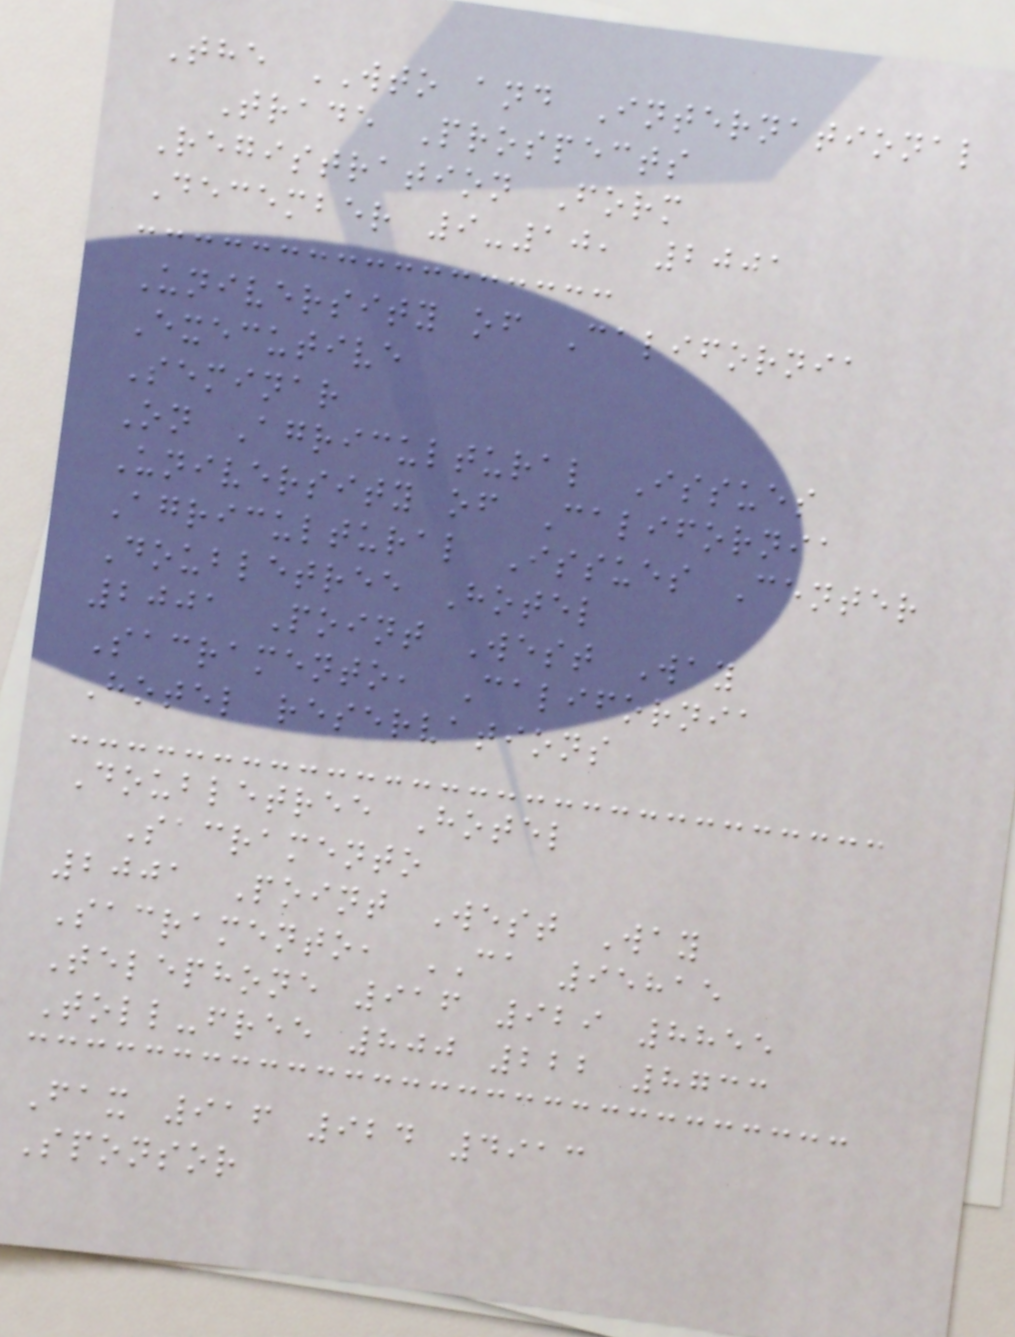The WTO and International
Trade Prospects
Registration Form
December 9-10, 2001
University of California
Executive
Seminar
On Agricultural Issues
University of California
Agricultural Issues Center
Doubletree Hotel
2001 Point West Way
Sacramento, California
Hotel reservations
Doubletree Hotel
Sacramento
2001 Point West Way
Sacramento, CA 95815
Telephone 916 929 8855
Toll-free 800 222 8733
Fax 916 924 4913
Sponsor
